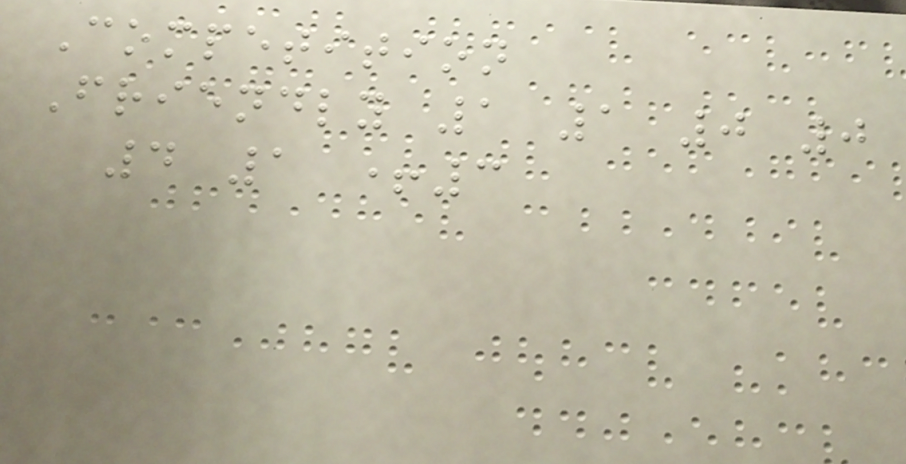Competition
Friendly 1 1 0 0
4 1 +3
